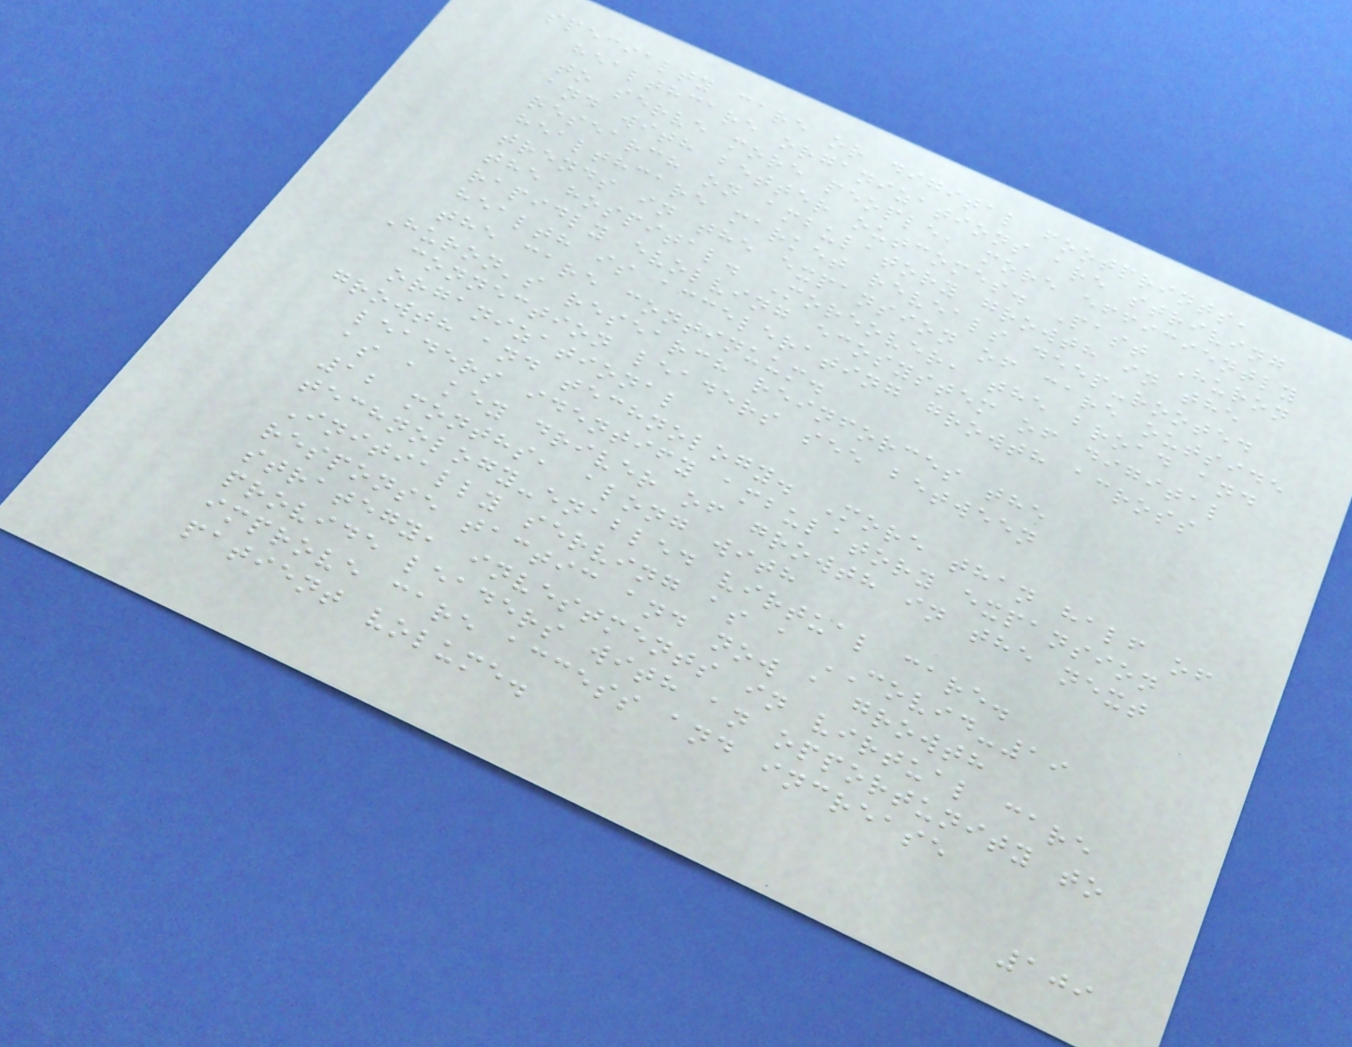specialty care or digital footprints,
healthcare organizations are striving
to serve more people, more efficiently
and with better outcomes. Past Huron
research on ambulatory growth in the
healthcare market reveals deep-rooted
trends in the expansion of care outside
the hospital. Moreover, the broad and
rapidly evolving ecosystem of digital
health is accelerating growth across
the care continuum.
Huron's research reinforces the
connection leaders see between
organizational
growth and technology. More than half of
leaders identify ambulatory expansion
as a key driver of growth in the next
12 months, along with
technology-enabled virtual care.
Initially serving as a COVID-19
response tactic and now a growth
strategy, investments in virtual care
provide leaders with an opportunity to
improve care access and increase
patient volume.
109
